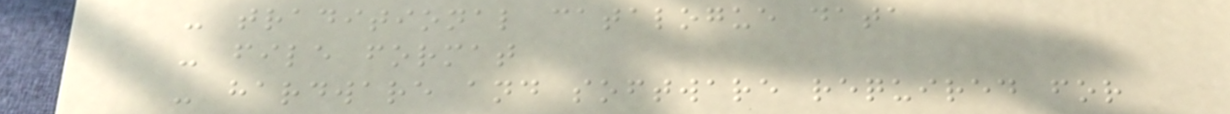- traditional catalogue data
- file format
- hardware and software required for
